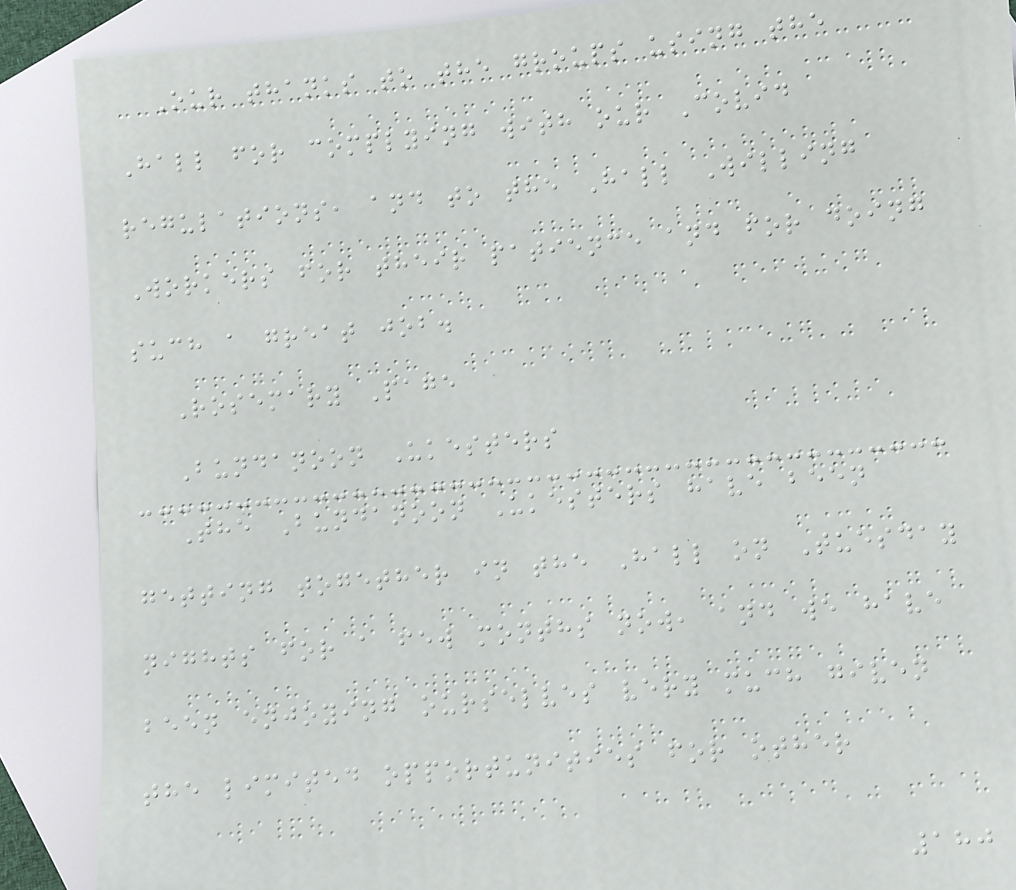Our thanks to the groups using the
Hall for complying with our Covid
regulations, and to the Hall Willing
Workers for their patience and for doing
such a great job.
Rosemary Page
Bundanoon Ukesters
The Bundanoon Ukesters have been
getting together in the Hall on Tuesday
nights for a few months now, and we have
been enjoying ourselves very much given
the limited opportunities for other
180
